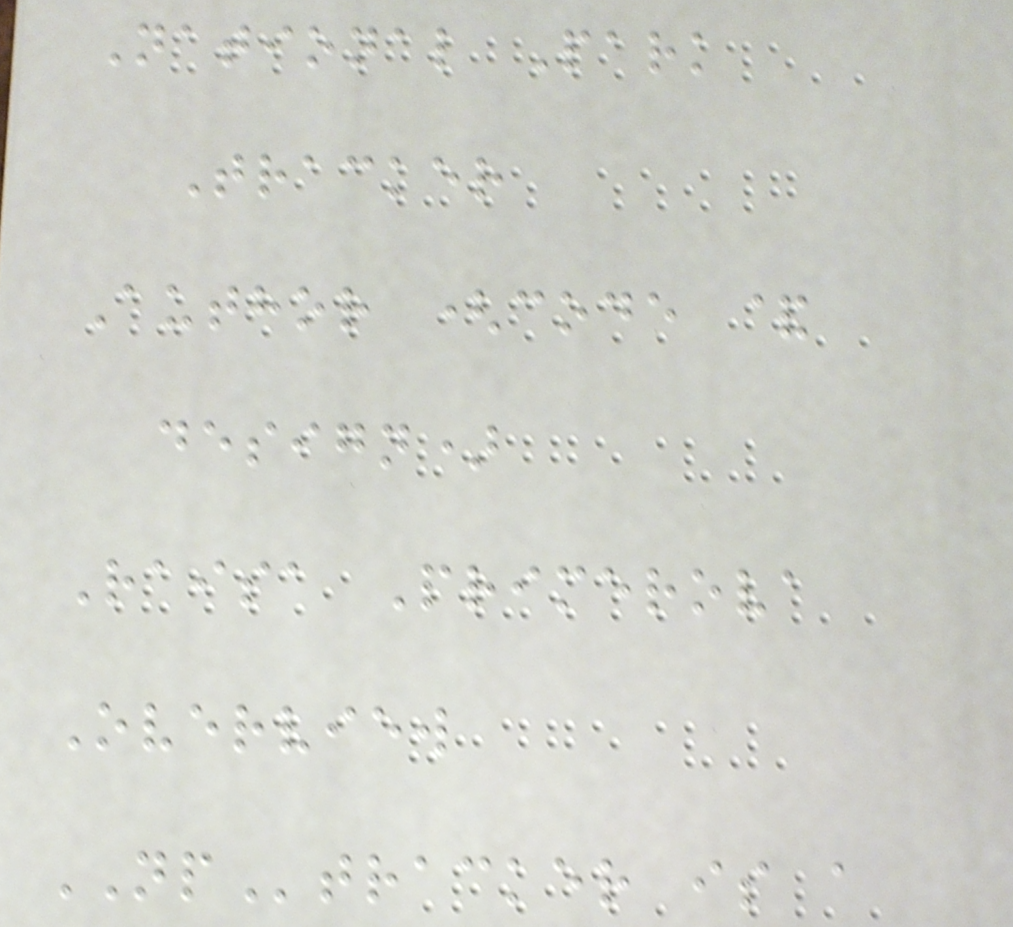National Park
Tracker
Author (code &
design)
Raisa Primerova
Overview
NPtracker is a
